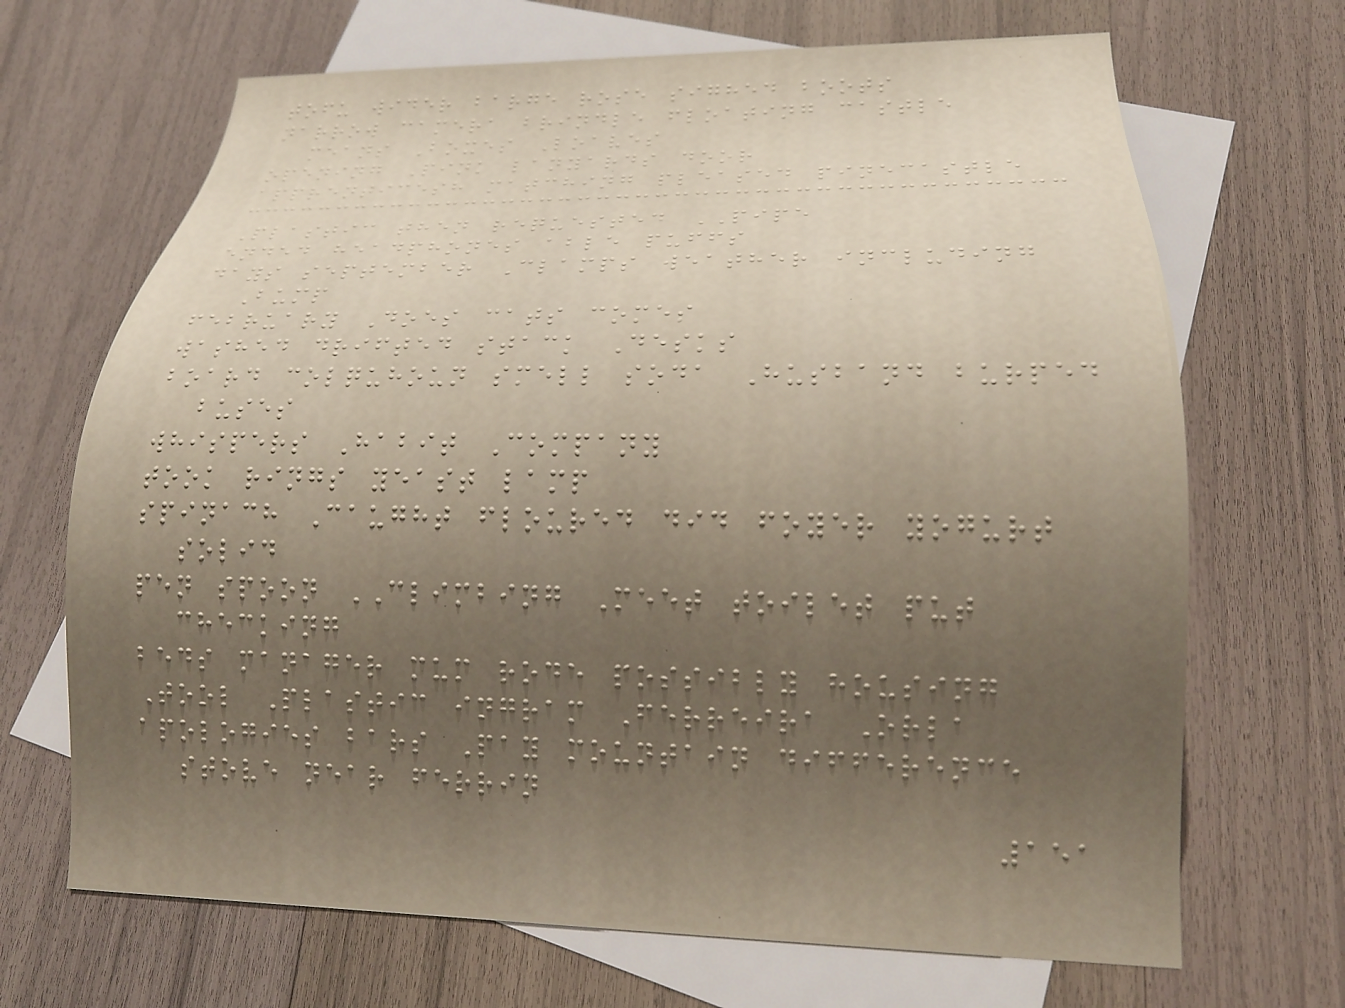tofu wider barge rose sighed boots
narrow camera brindle floating castle
means Boxes Loaves
opening Pink lanyards door
apprenticesh matching pleased pinecastle
Plastic then requested PIPE
ended headphones able puffs
days september Clamps weather including
Bump
february Does cats comes
washed drifted stack Desks
board colquhoun smell soda Husband burped
buses
whispers Habit Company
took rings yeast lamp
spinach Caught floured did foyer yogurt
solid
pen spoon CLIMBING Meet toilet put
checking
beds manager mum rode possibly housing
Tool Plastic ingram Ferreira Orla
apologies bars Pay mountain difference
stove near ferrin
151
